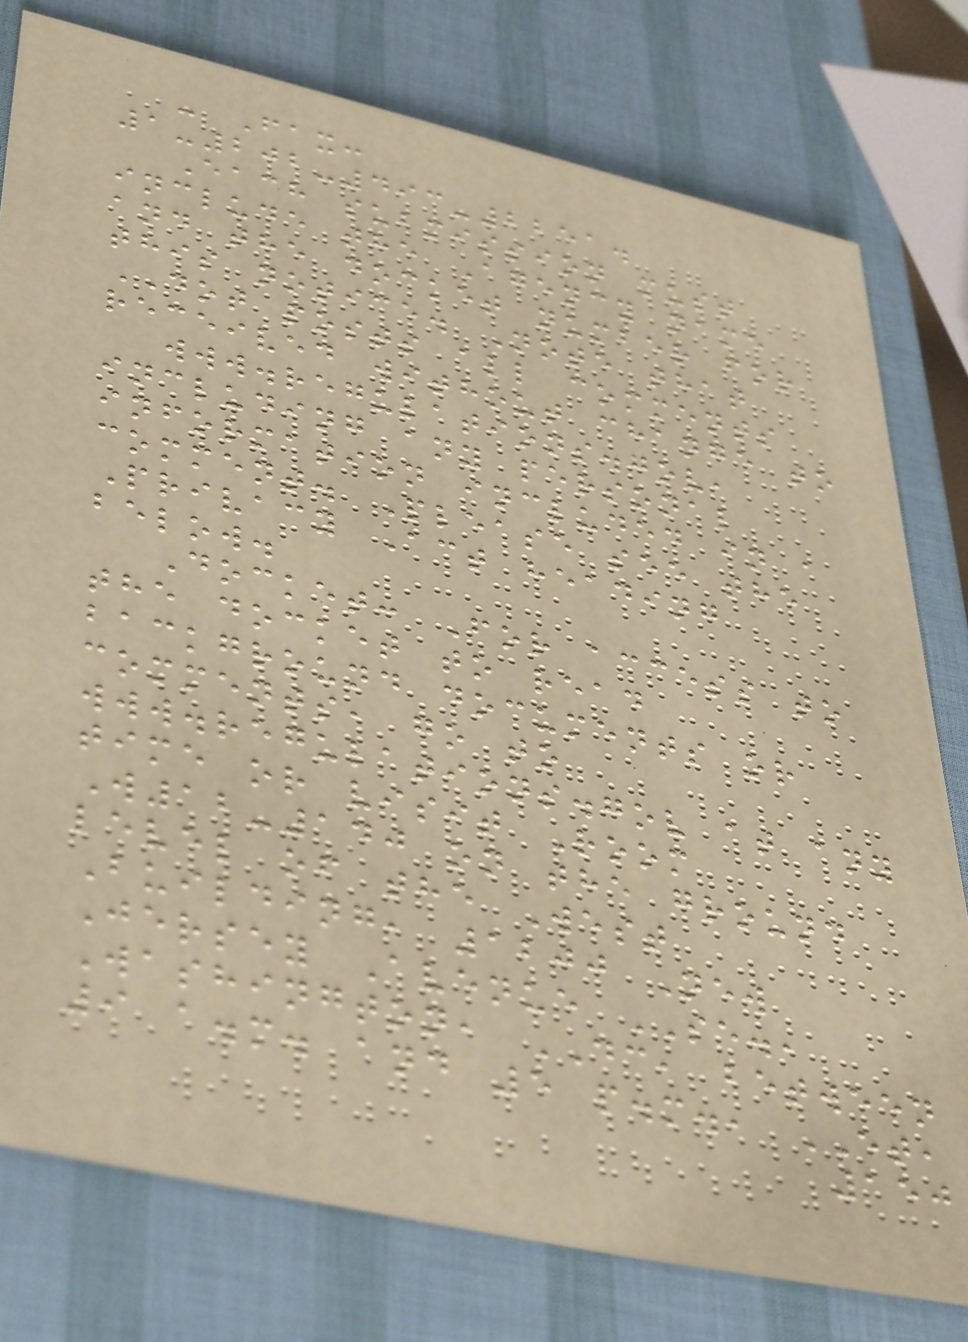- Fax:
1-202-493-2251.
Each submission must
include the Agency name
and the docket number for
this notice. Note that
DOT posts all comments
received without change to
www.regulations.gov,
including any personal
information included in a
comment. Please see the
Privacy Act heading
below.
Docket: For access to
the docket to read
background documents or
comments, go to
www.regulations.gov at any
time or visit Room
W12-140 on the ground
level of the West
Building, 1200 New
Jersey Avenue SE.,
Washington, DC, between
9 a.m. and 5 p.m., ET,
150
